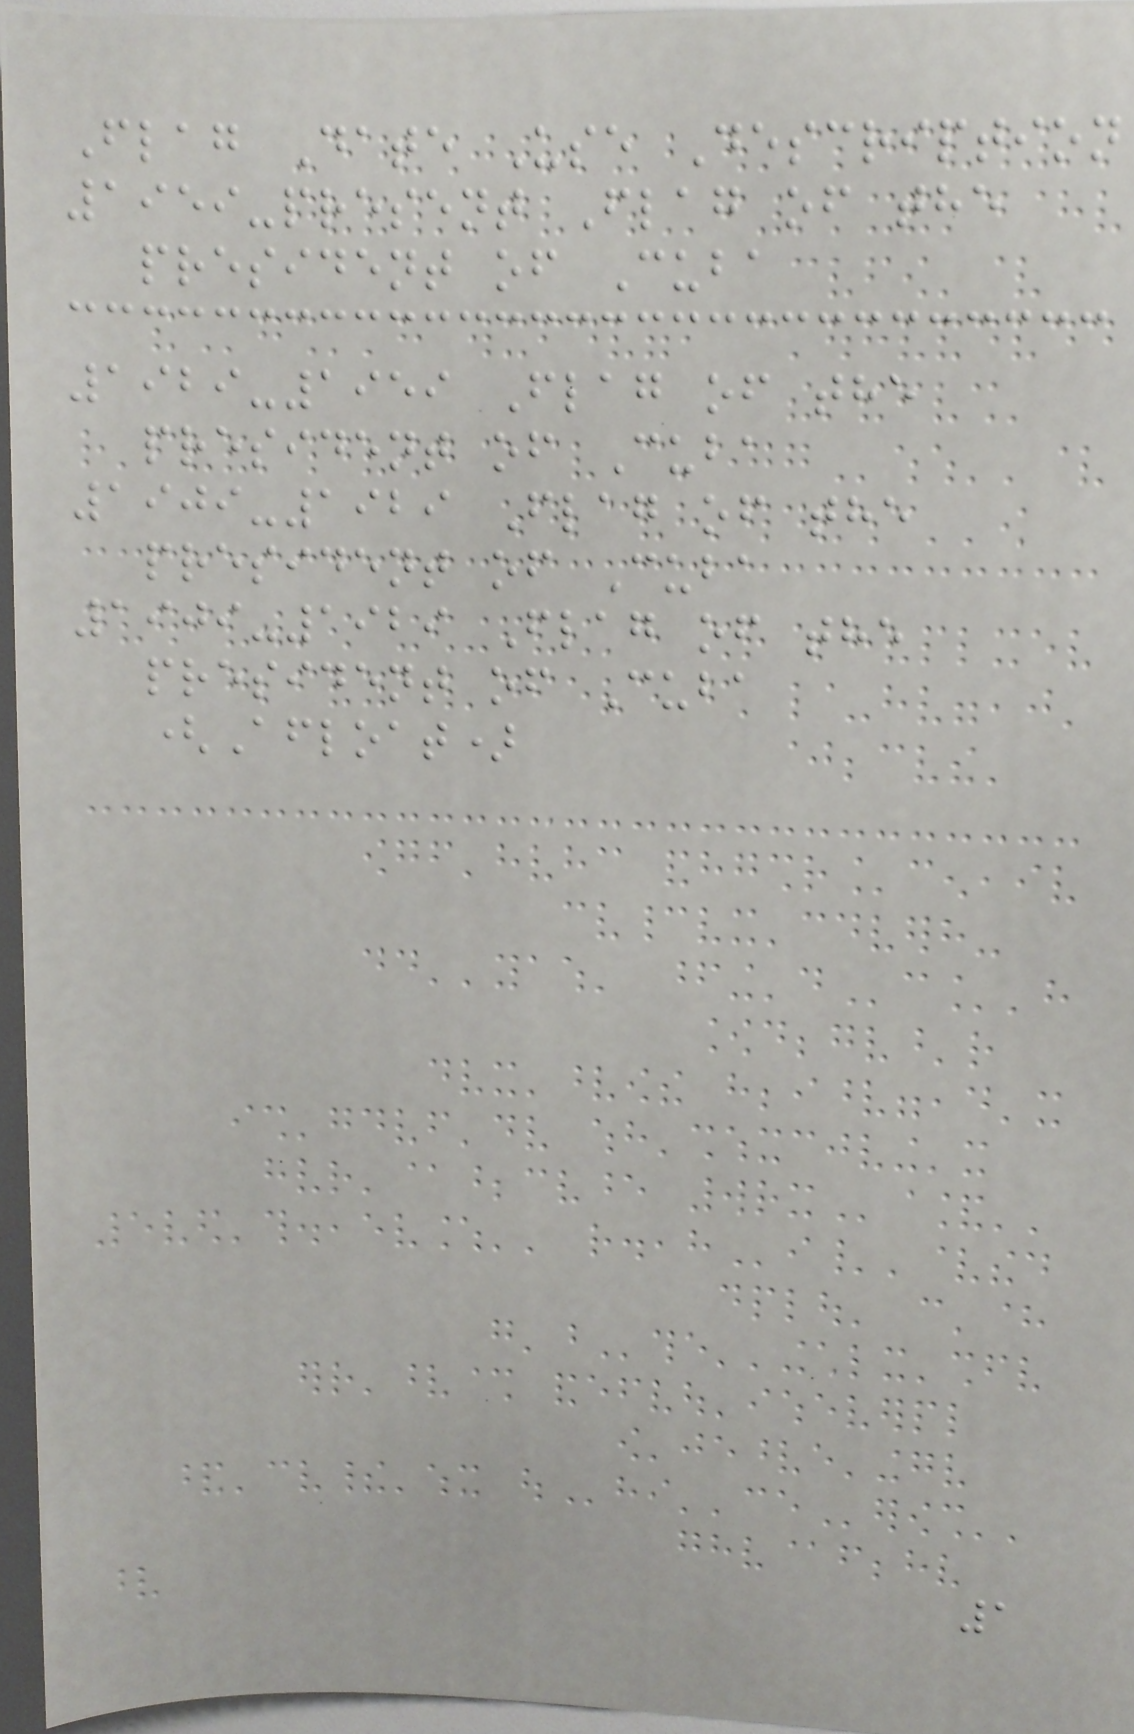Flag Date Use Description
1959-present Flag of the
president of Cuba
1929-1959 Flag of the
president of Cuba
1909-1929 Flag of the
president of Cuba
1909-1929 Flag of the
president of Cuba
(Afloat)
1
